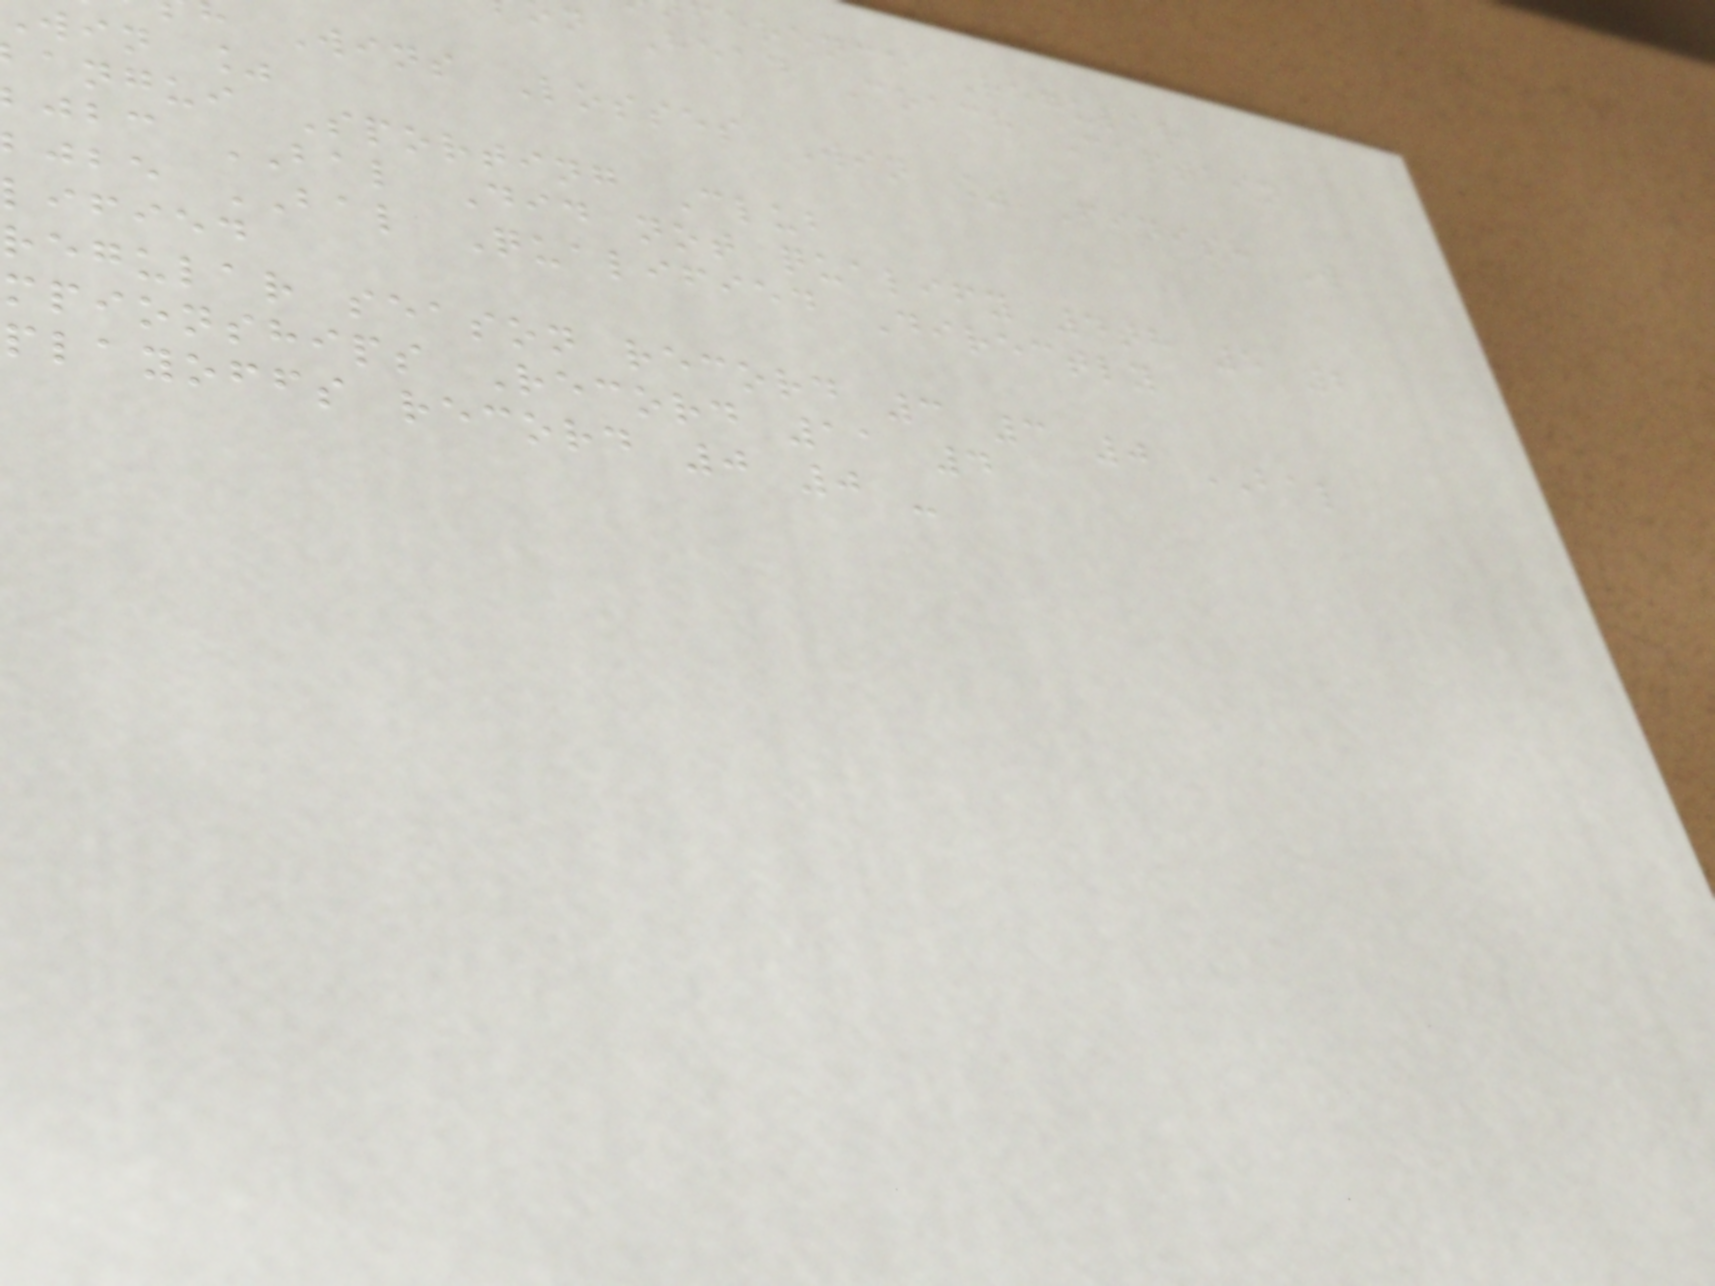ference Regular
n Head Coach Captain
Wins Losses Win % Finish W
win %
angui Sporting Club
jbc BAL Did not qualify 4th 5 2
jbe BAL Qualified Directly
lified
regular season record 3 3 0 BAL
mpionships Record 11 4
playoffs record 0 0 -
